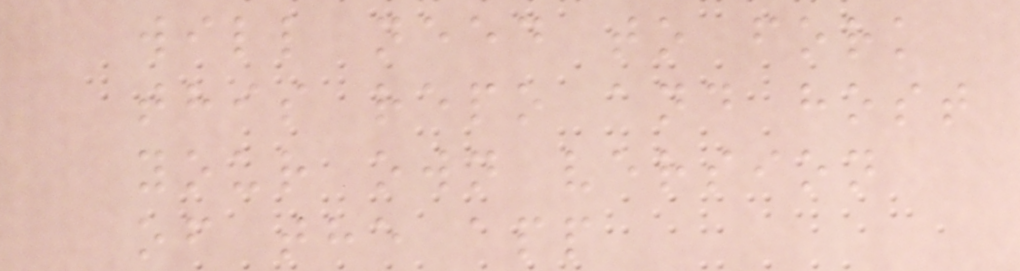will need to fork
this repo and host
your own version
of the app
